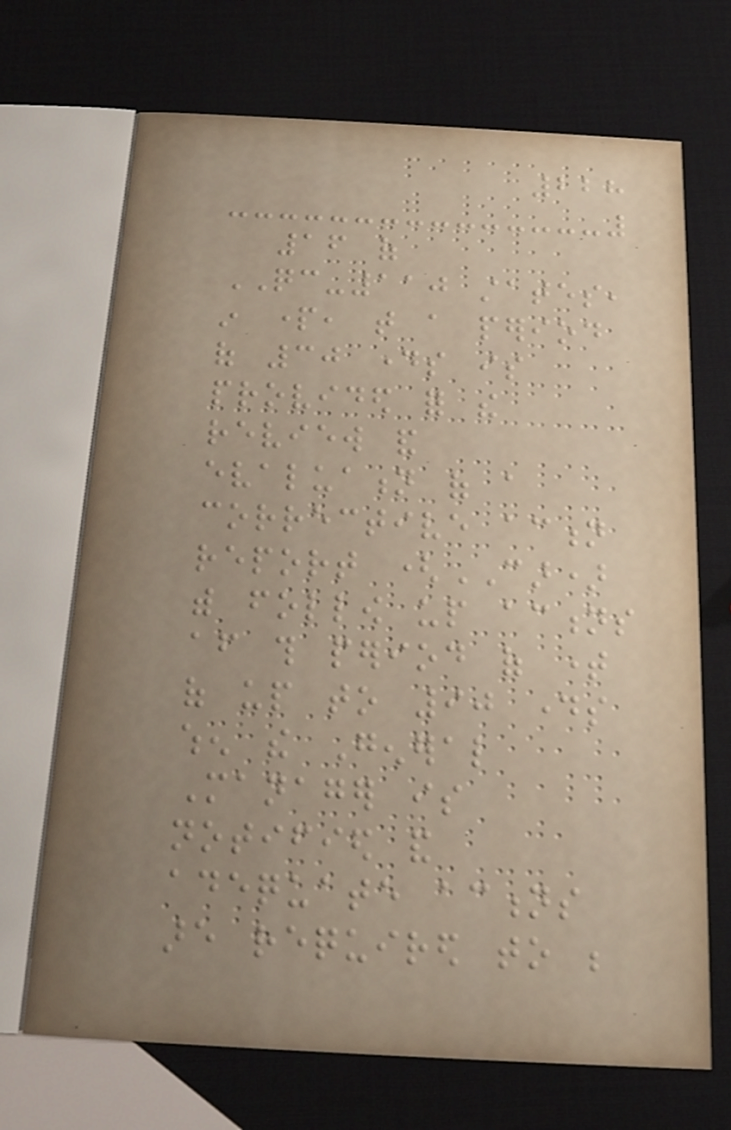228
16 of
QC-110 states,
in part, that a period
of 30 days is
provided for the
review and
evaluation of a
corrective action
report (CAR)
with follow up actions
after this period of time
of up to 90 days
when the General
Manager is
notified and
adequate actions
are required to be
